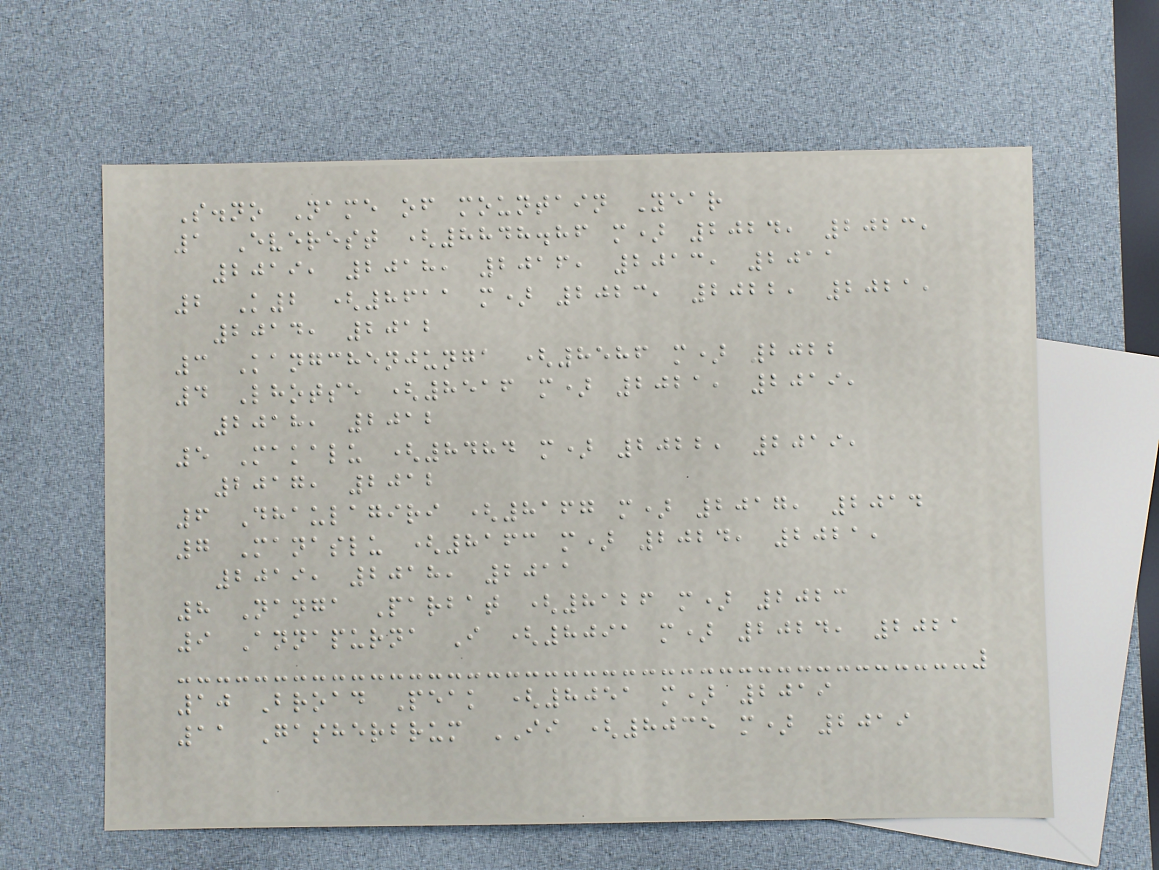S.no Name of mountain Year
1 Everest (8848.86 m) 2024, 2023,
2019, 2018, 2016, 2013, 2011
2 K2 (8611 m) 2023, 2022, 2021,
2014, 2012
3 Kangchenjunga (8586 m) 2022
4 Lhotse (8516 m) 2021, 2019,
2018, 2012
5 Makalu (8484 m) 2022, 2019,
2017, 2012
6 Dhaulagiri (8167 m) 2017, 2014
7 Manaslu (8163 m) 2024, 2021,
2019, 2018, 2011
8 Nanga Parbat (8126 m) 2023
9 Annapurna I (8091 m) 2024, 2021
10 Broad Peak (8051 m) 2019
11 Gasherbrum II (8035 m) 2019
